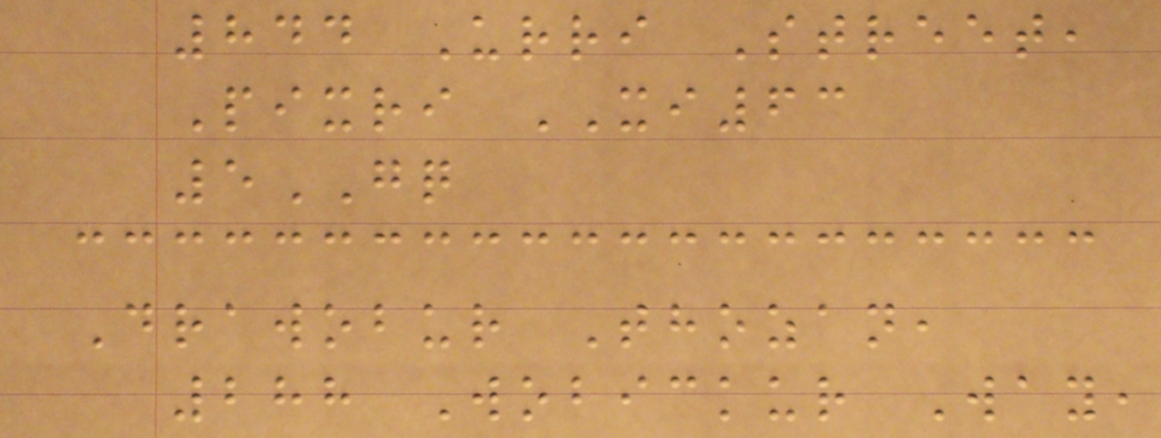844 Urri Street,
Pixri XI63
5GQ
Drawobur Thozan,
288 Wobickur Way,
